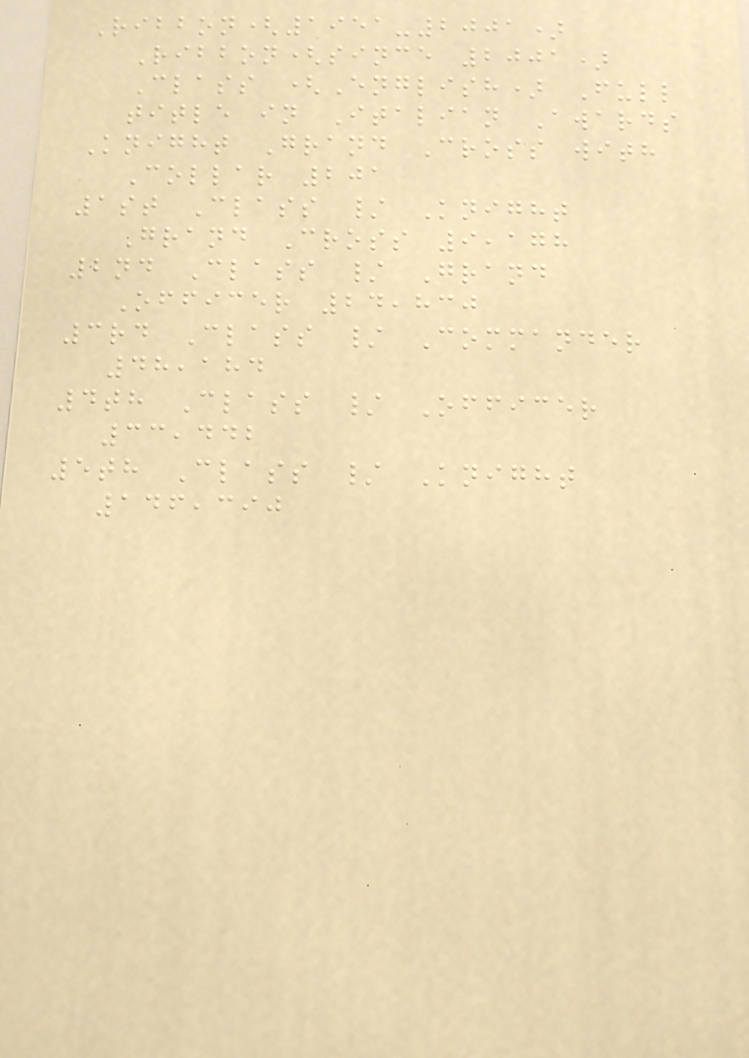Ribbon(1951-2001)
Ribbon(since 2001)
Class (English) Full
title in Italian Awards
Knight Grand Cross with
Collar 201
1st Class / Knight
Grand Cross 9,178
2nd Class / Grand
Officer 24,830
3rd Class / Commander
48,184
4th Class / Officer
33,442
5th Class / Knight
146,390
